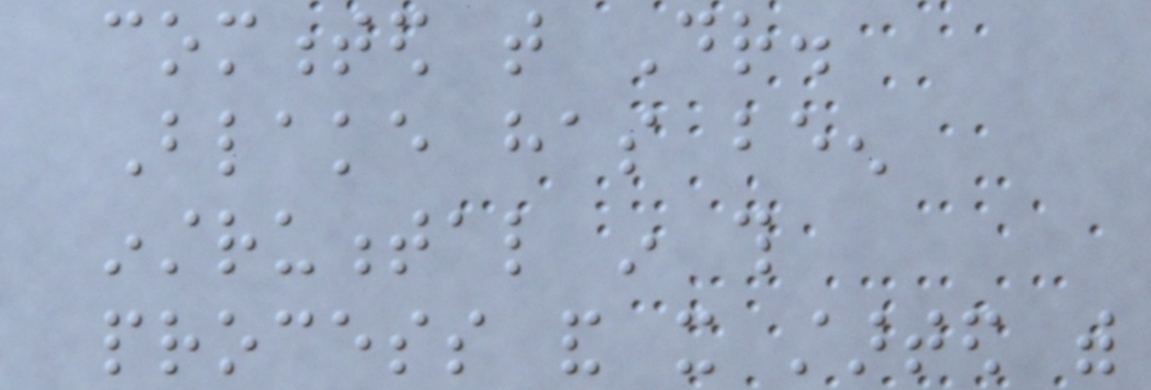commented that Dr.
Blake has been
instrumental in this
process and it started with
